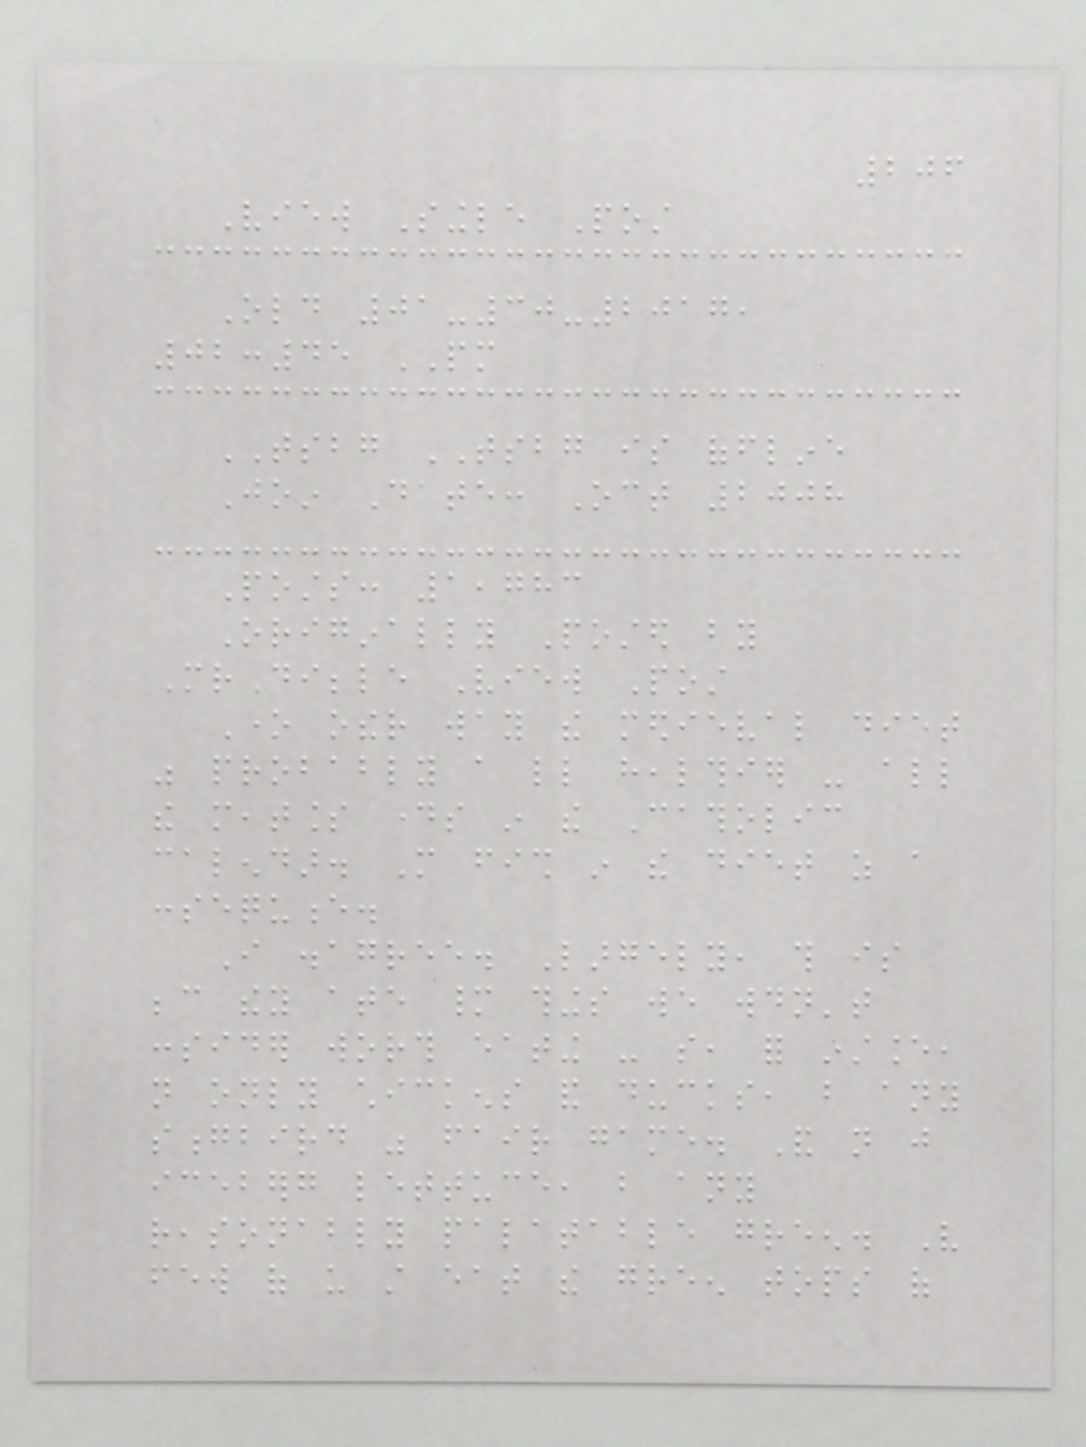206
View Single Post
Old 01-30-2017,
02:45 PM
TSBG TSBG is offline
Join Date: Oct 2008
Posts: 1,783
Originally Posted by
MrDibble View Post
One other way the medieval diet
was probably a little healthier - all
the meatless days in the Catholic
calendar. More fish in the diet as a
consequence.
I disagree. Largely, this is
because they ate many things we wouldn't
consider worth eating - so, for instance,
not only chickens and ducks, but any
songbird was fair game. And not just
iceberg lettuce, but any
reasonably palatable green. Very
few of us still eat the green tops of
